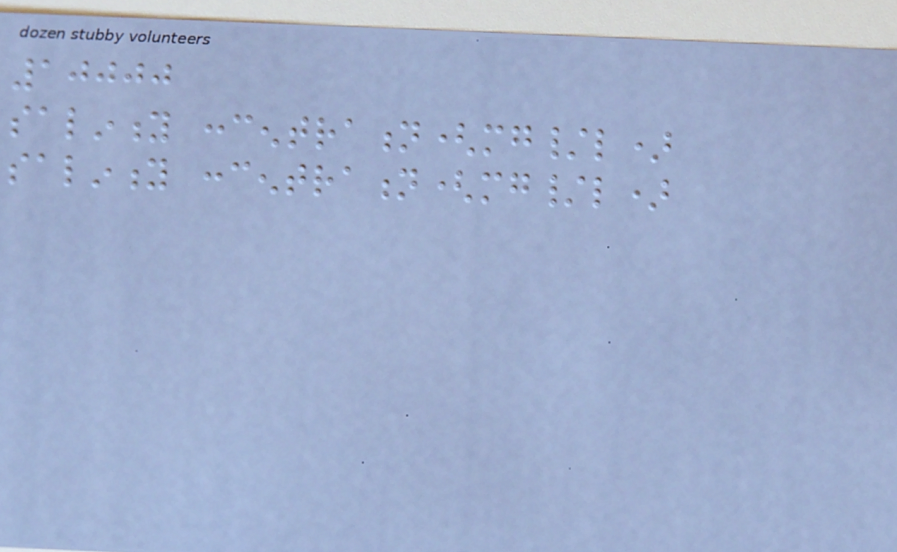10000
salinity concentration(mg/l)
salinity concentration(mg/l)
